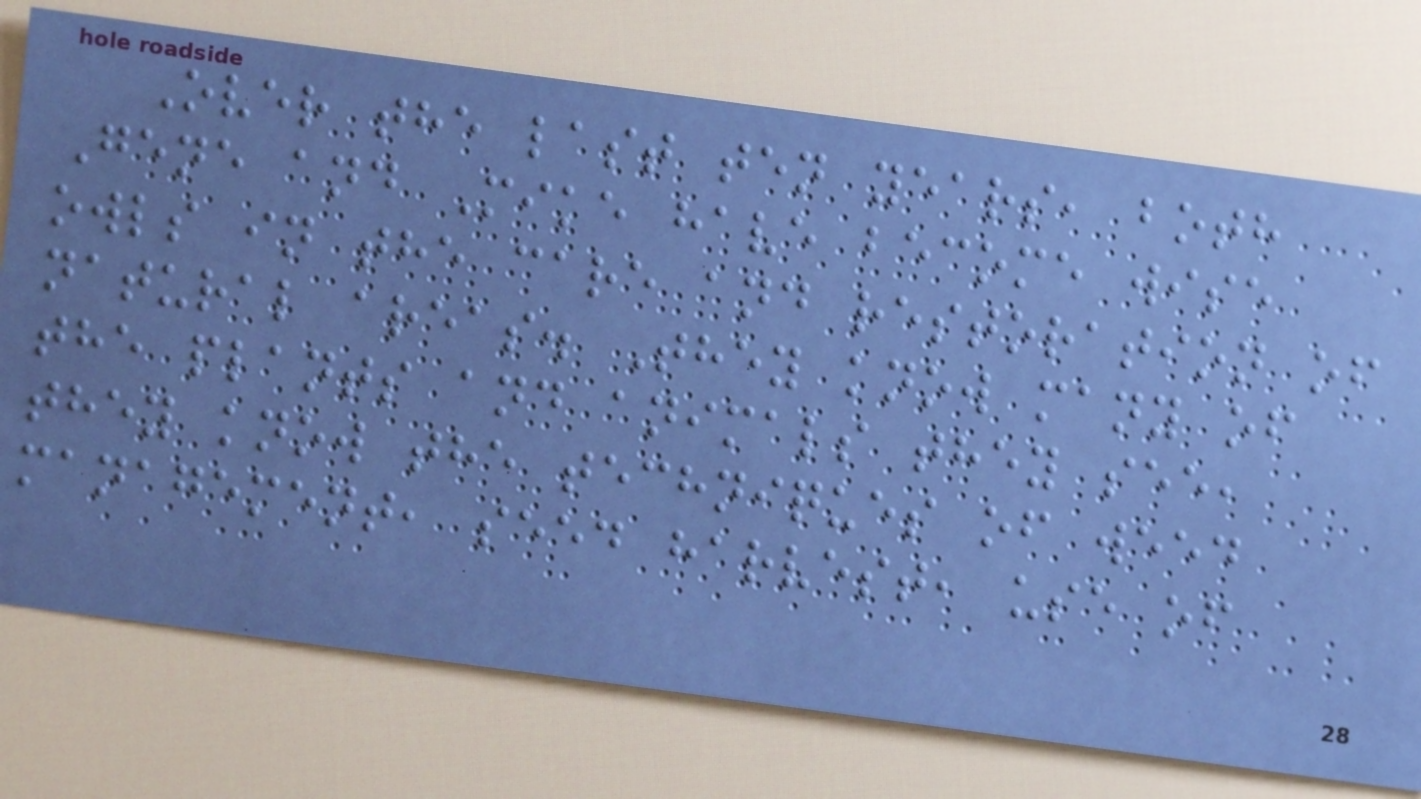Over the last ten years, both
Gene and Mike have become wise
owls in the care and restoration of
natural areas. They know many of
the plants and animals they see,
they know the techniques of weed
management, seed harvest, use of
